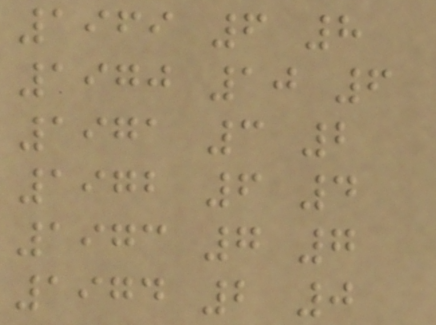1969 6 8
1970 10 6
1971 3 2
1972 6 4
1973 7 7
1974 2 0
